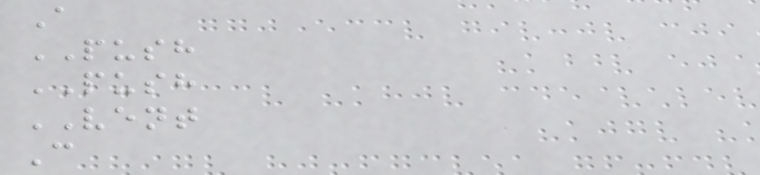A
PUSH
PUSH
VENT
C
